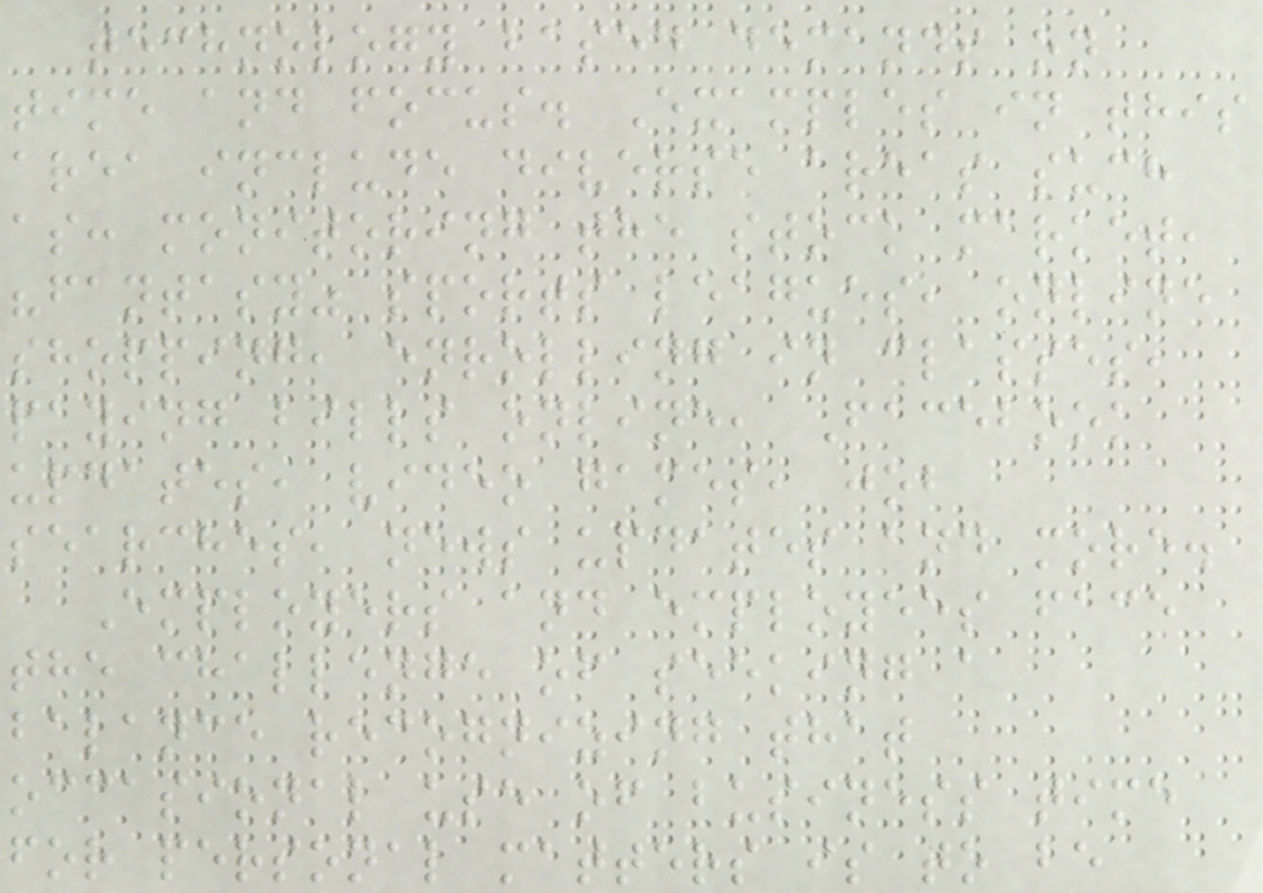technology based demands on
time and focus. Examples in this
area include diverse areas such
as: monitoring the stock market,
"fantasy" sports leagues, online
shopping, enrolling in classes,
paying bills online, Facebook
updates, video games, job
searches, news updates and more.
Employers and employees face
the challenge of seeking a
balance recognizing that
occasional use of business time
for personal matters is to be
